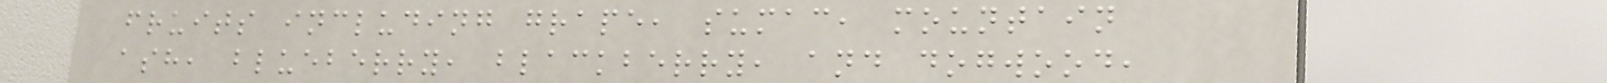fruits including grape, sumac, mountain
ash, blueberry, blackberry, and dogwood,
